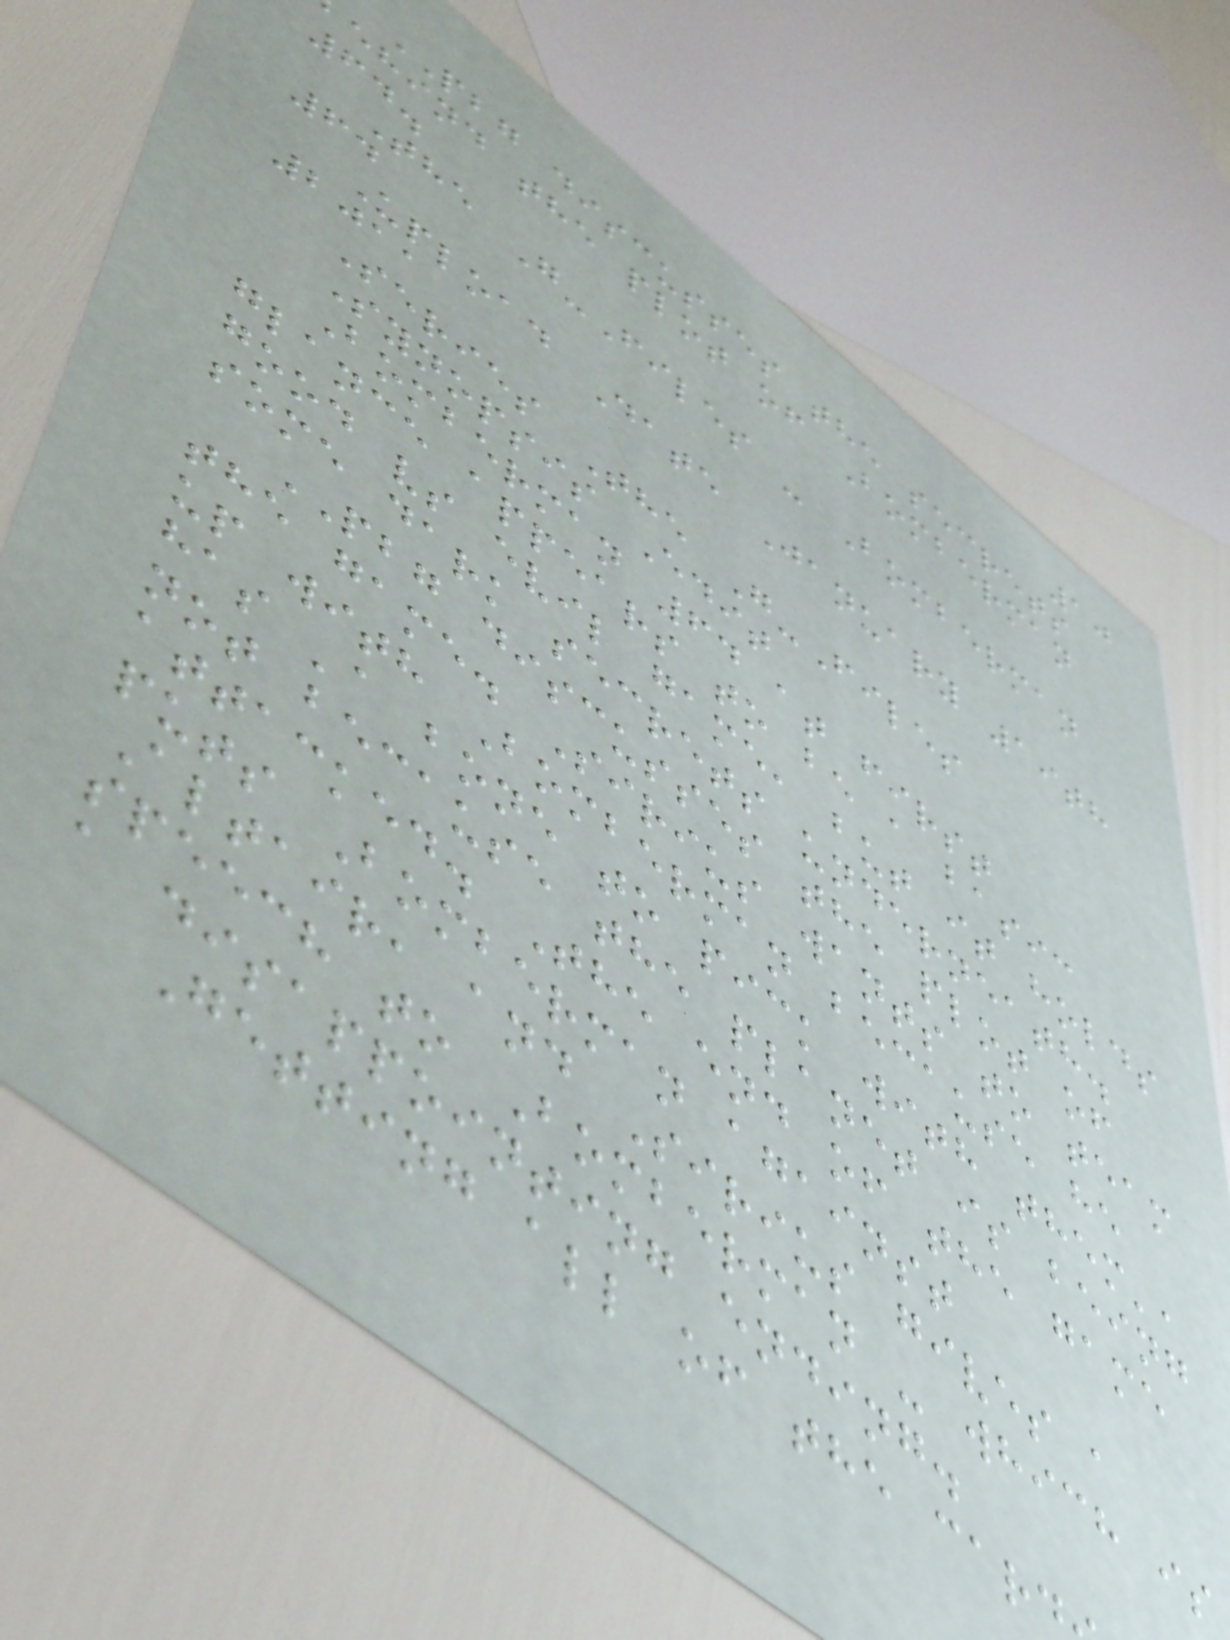10
PBG discusses the secrets
ehind the plot of Bomberman
64.
The G-Files - Bomberman
64
Upload Date January 19th
2011
Series The G-Files
Synopsis Edit
Bomberman 64 at first
glance appears to be a basic
good vs evil game, but it holds
some dark secrets underneath.
PBG discusses the plot of
the game. Sirius wants to team
up with Bomberman because he
has 'a bone to pick with them',
not because the planet is being
attacked. The end of the game
puts Bomberman against
Altair, and Sirius gives a
speech to Bomberman - which is
a disappointing ending.
Getting all of the card
